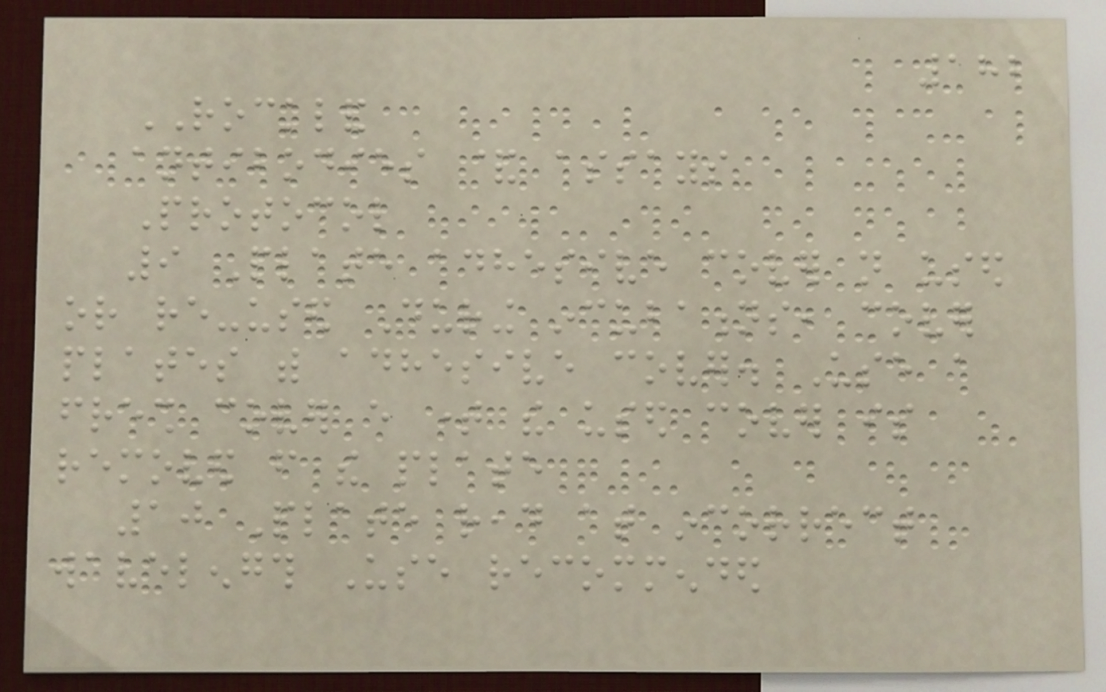182
ROCKLAND
antibodies & assays
Protocol
9 Plate adhesive cover not used
or re-used During incubations, cover
plates with adhesive cover. Use a
fresh cover every time the used cover is
removed from the plate
10 Plate read at incorrect
wavelength Use recommended
